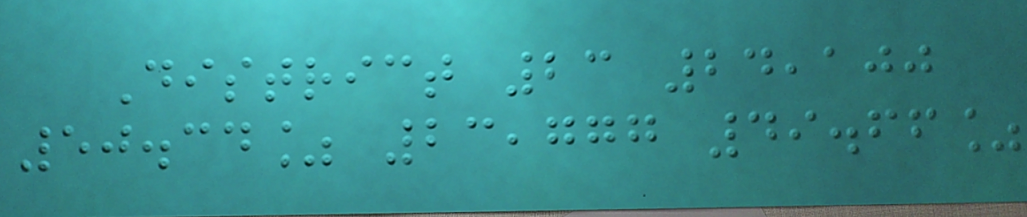District 23 24,100
50.34% 23,777 49.66%
